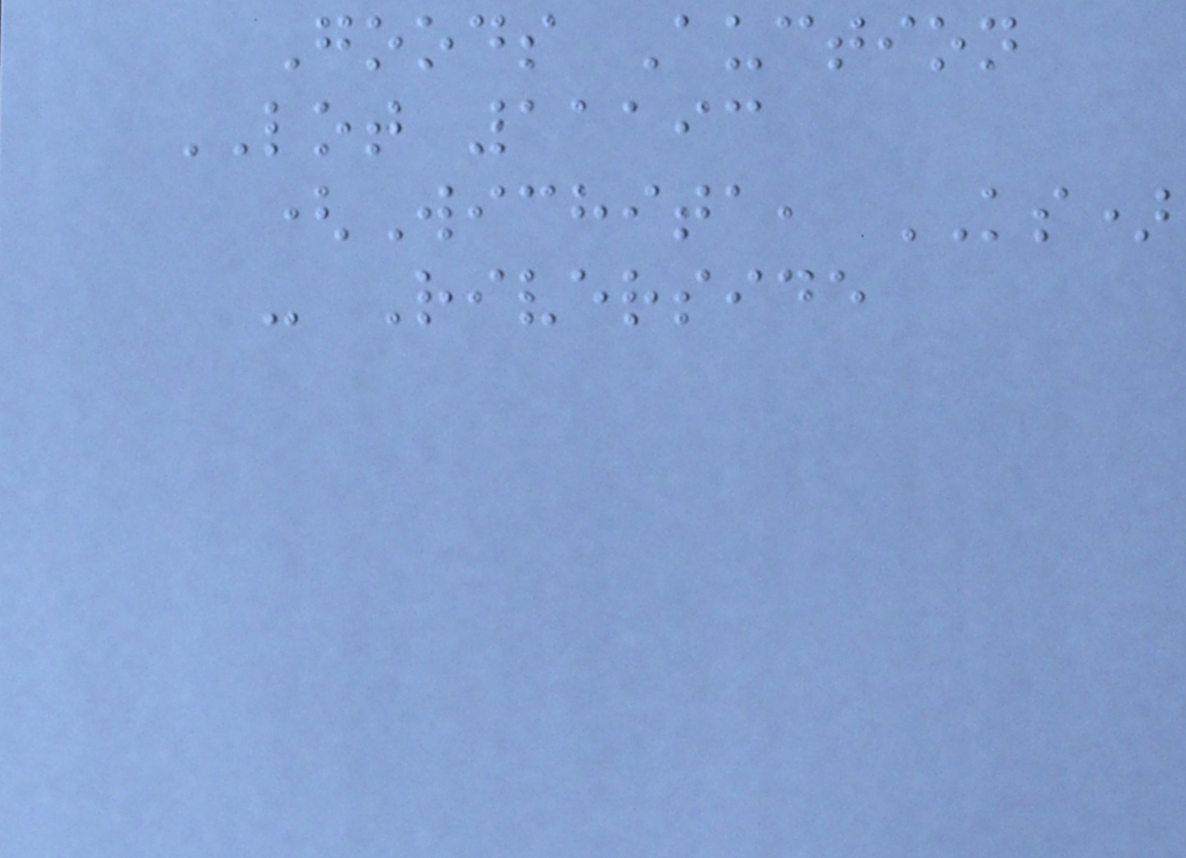Goods Auction
LOT 11193
(Wichita, KS)
- Riverside
